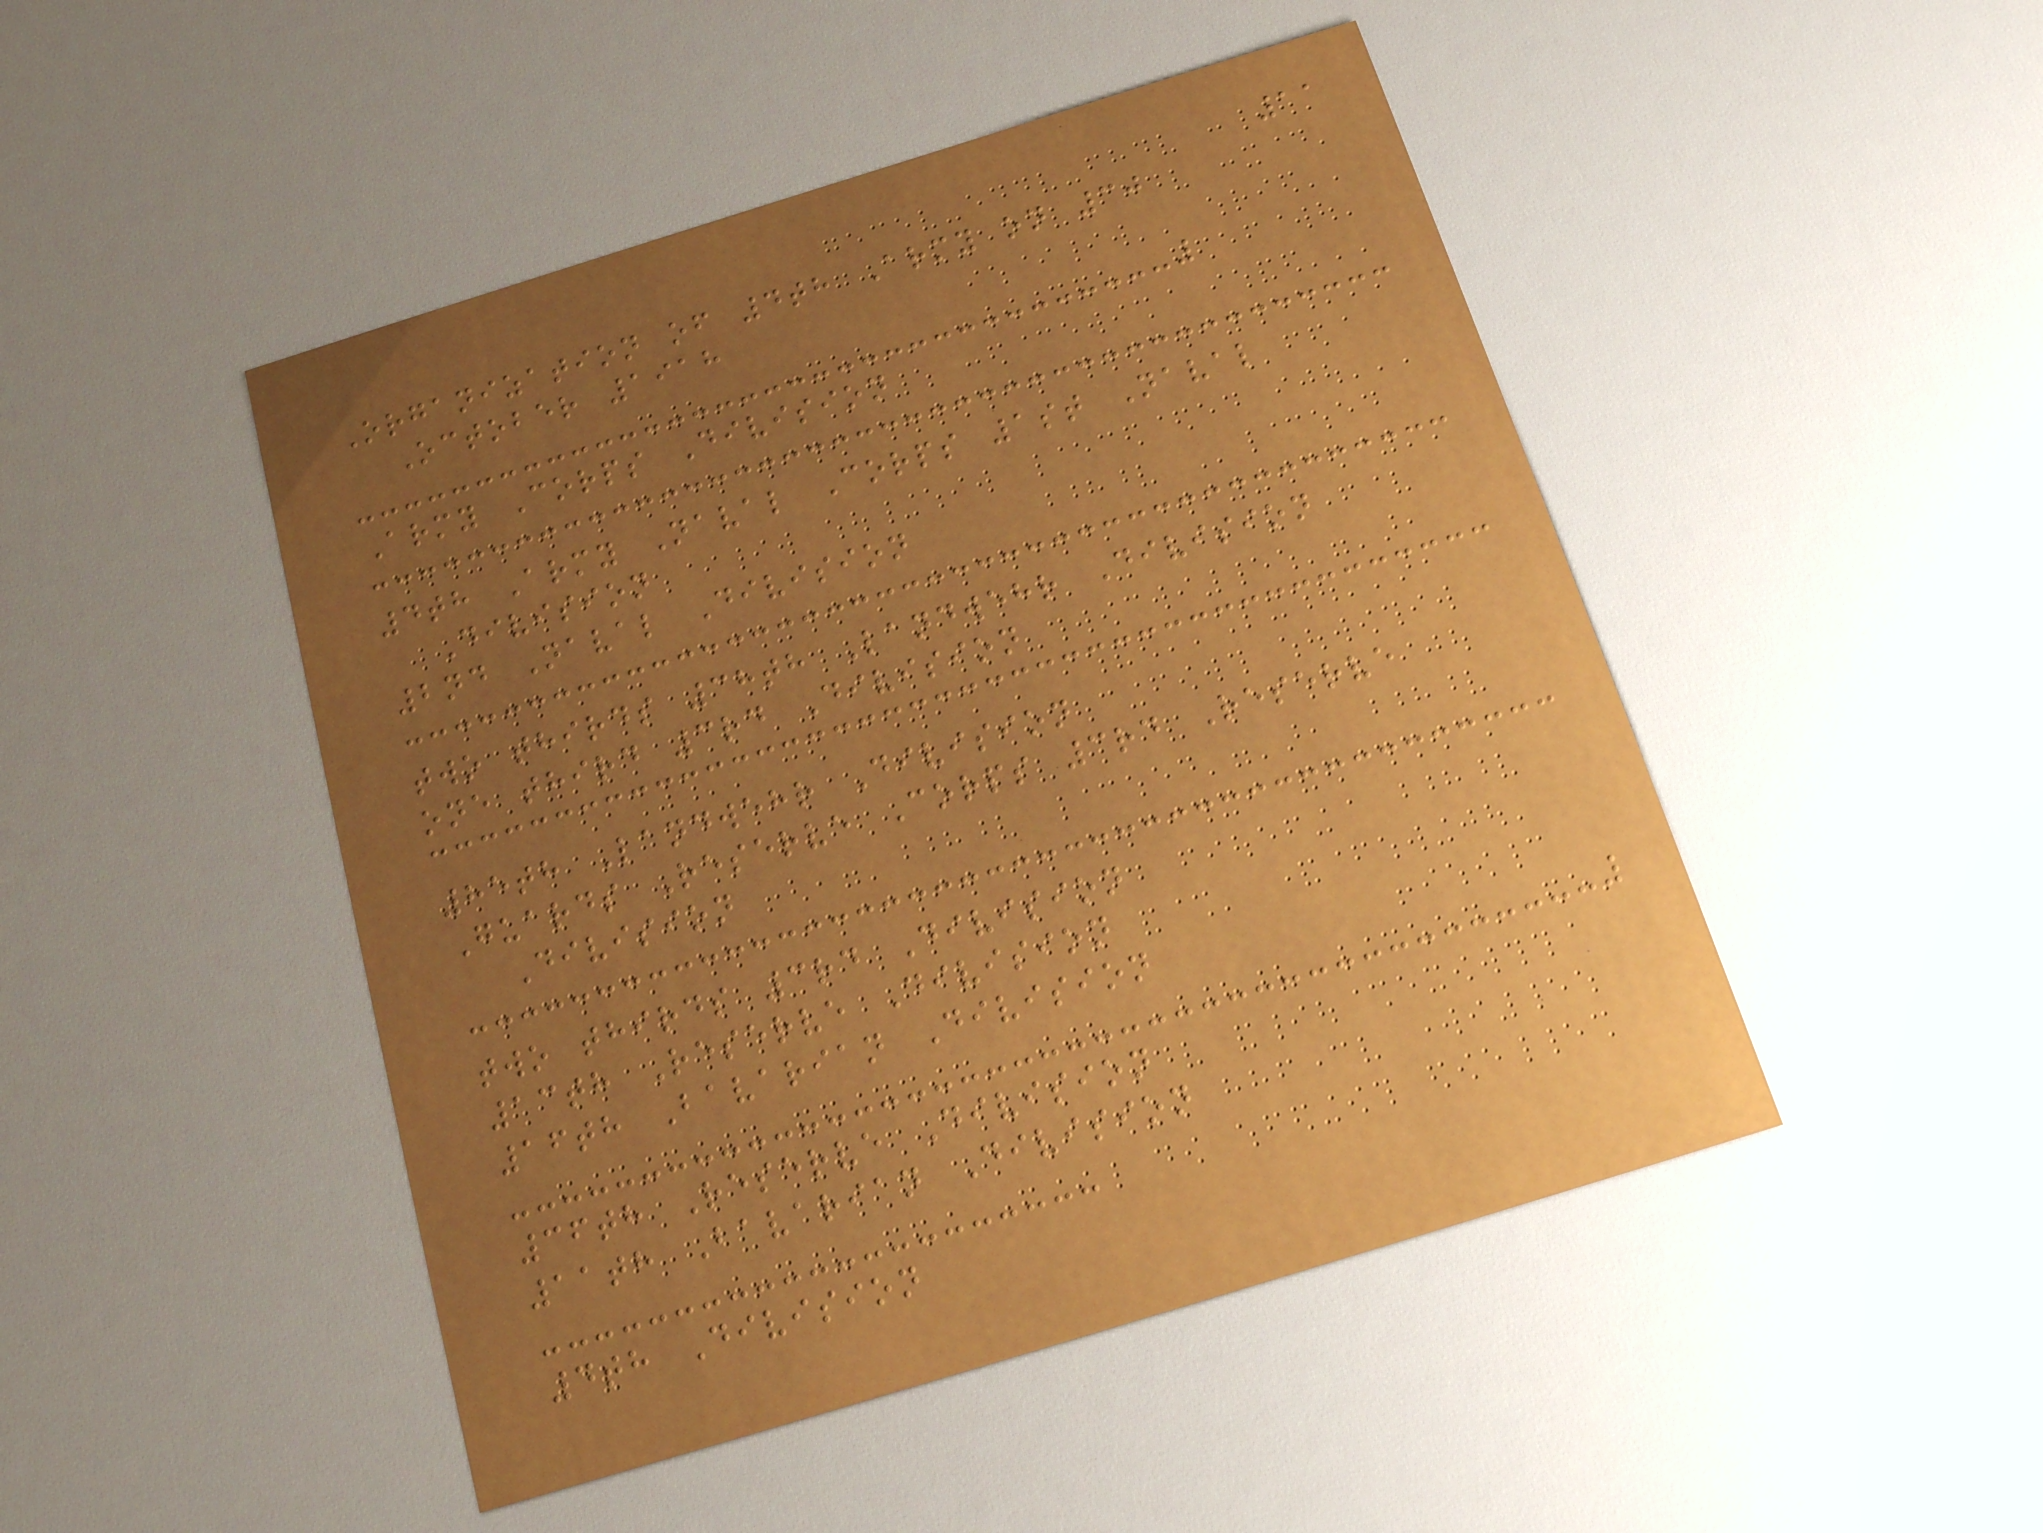11
Organization of 4th Army on 30
October 1918
Army Corps Division
4th Army Naval Corps 1st Naval
Division
2nd Naval Division
two thirds 38th Landwehr Division
one third 3rd Division
85th Landwehr Division
Guards Reserve Corps 3rd Reserve
Division
two thirds 3rd Division
13th Reserve Division
16th Bavarian Division
36th Reserve Division
11th Bavarian Division
4th Division
